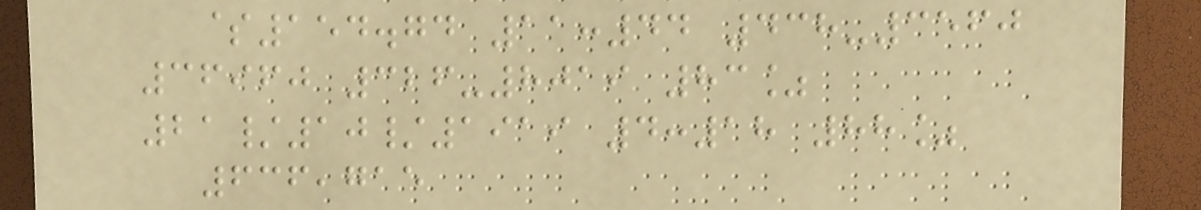$154.74 11:44 438-3560
36960 326-8019 83%
21/10/1919 4:18 88%
636,715
